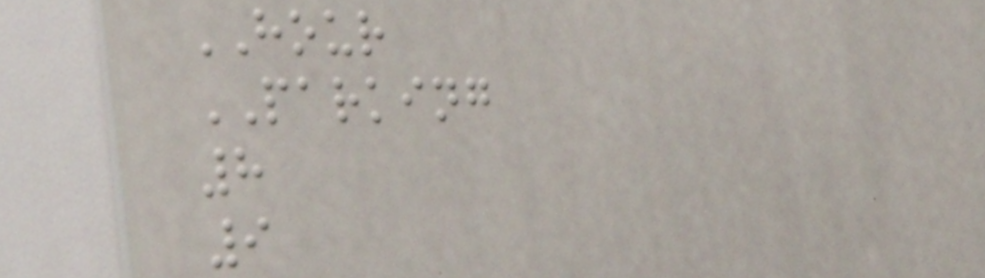HOUR
PARKING
8
9
